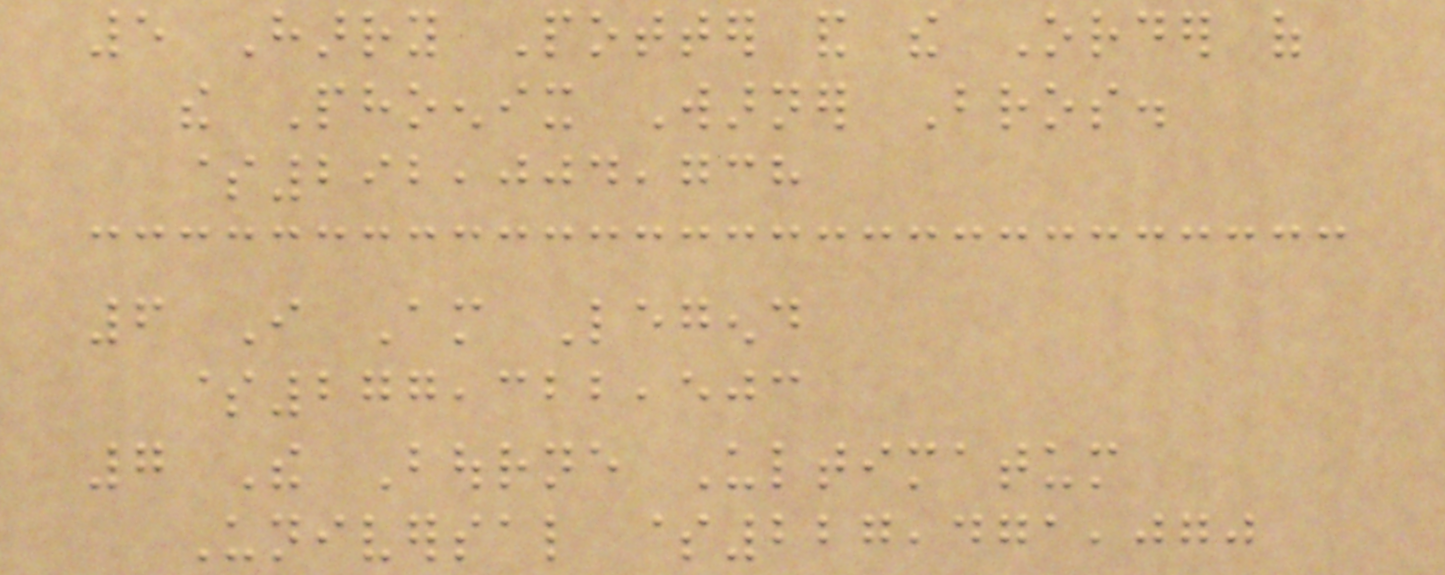5 Harry Potter and the Order of
the Phoenix Warner Bros.
$292,004,738
6 I Am Legend
$277,322,503
7 The Bourne Ultimatum
Universal $227,471,070
